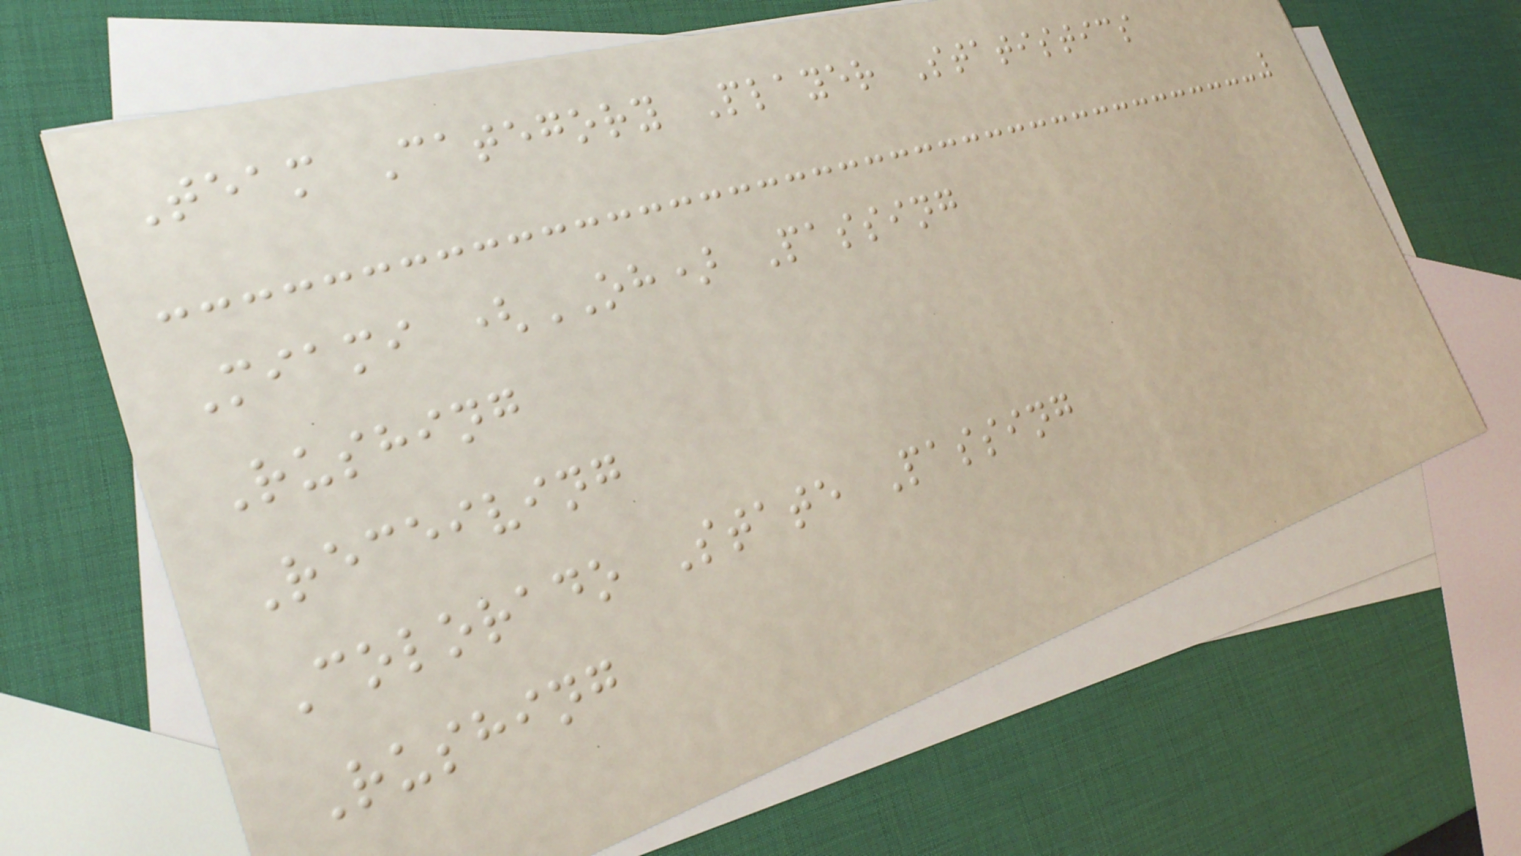Team Category Player Statistics
Miami (OH) Passing
Rushing
Receiving
Colorado State Passing
Rushing
